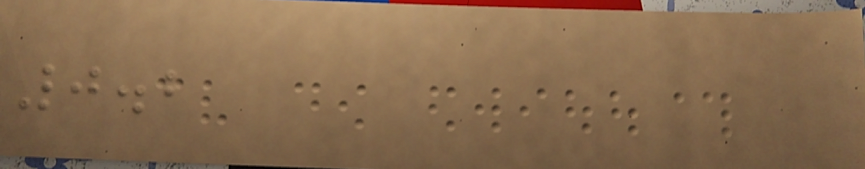0.2
